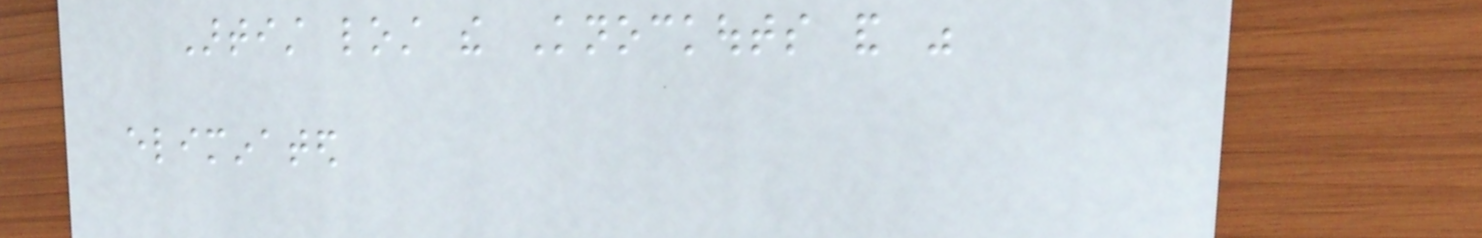Artist lost the Knockouts and was
eliminated
